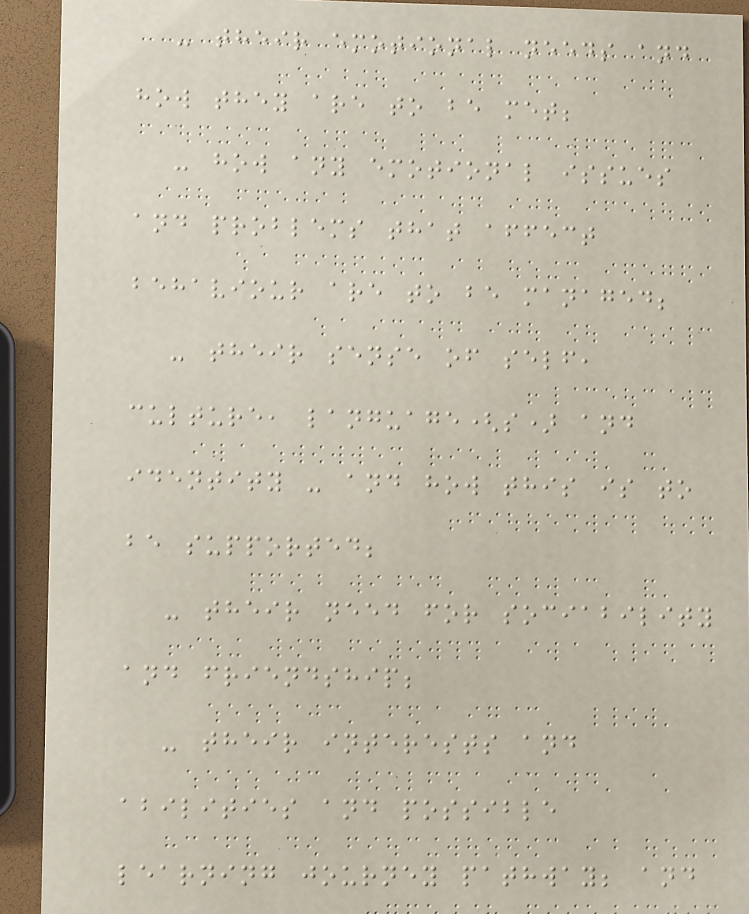- their emotional needs and
how they are to be met;
- how any emotional issues
and problems that affect
behaviour are to be managed;
- their sense of self,
culture, language(s) and
identity - and how this is to
be supported;
- their need for sociability
and friendship;
- their interests and
abilities and possible
learning journey pathway; and
